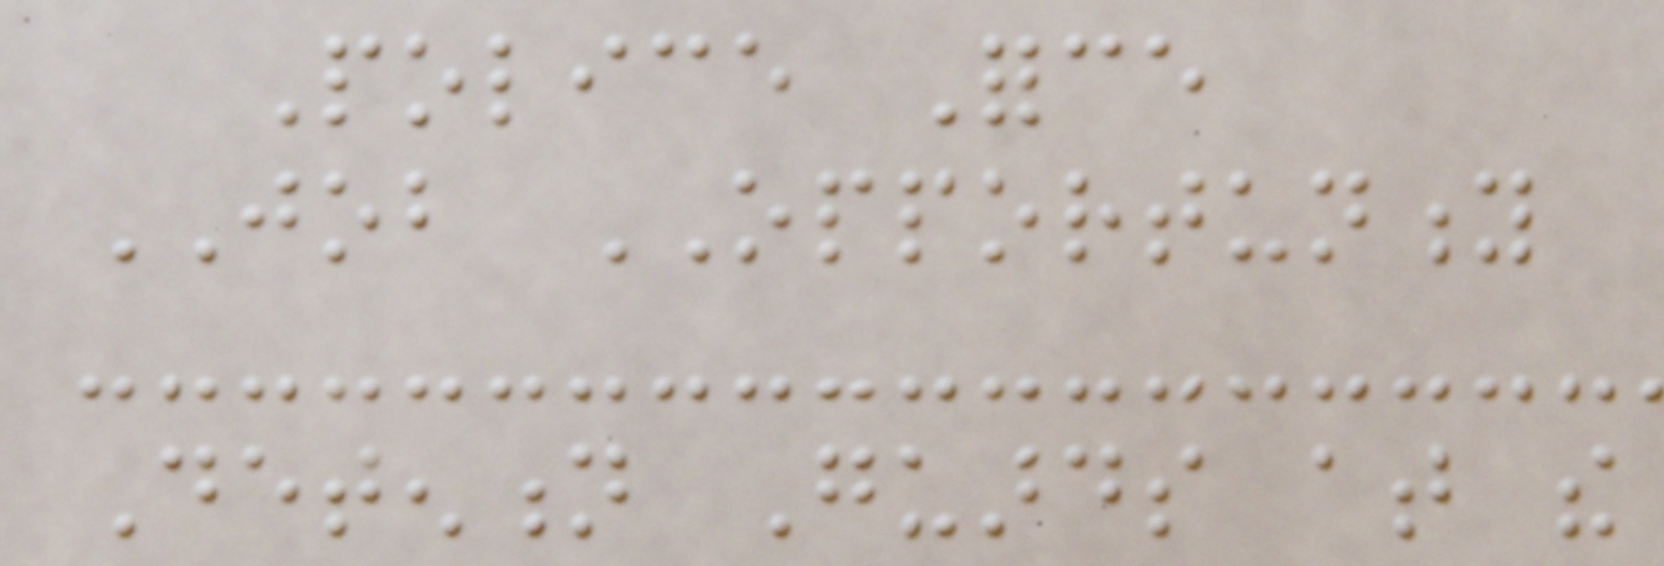Police Force
JOB OPPORTUNITY
Detention Guards at the
